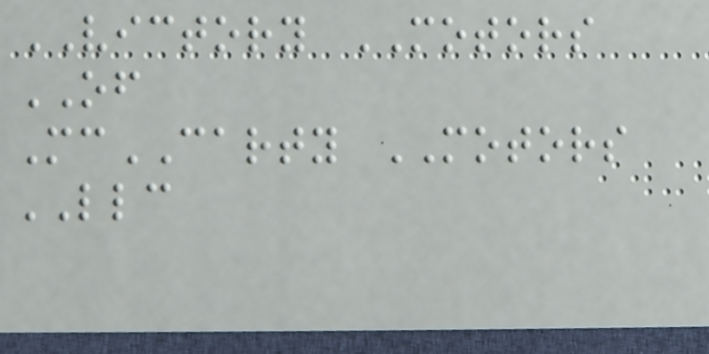VICTORY MOTORS
OF
McCARTY MOTORS
LLC
